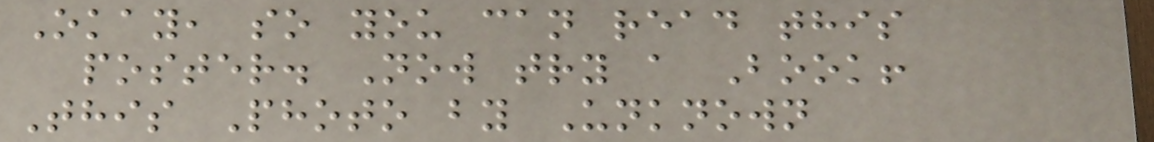Okay, so you can read this
poster. Now try a Book!
This Photo by Unknown
